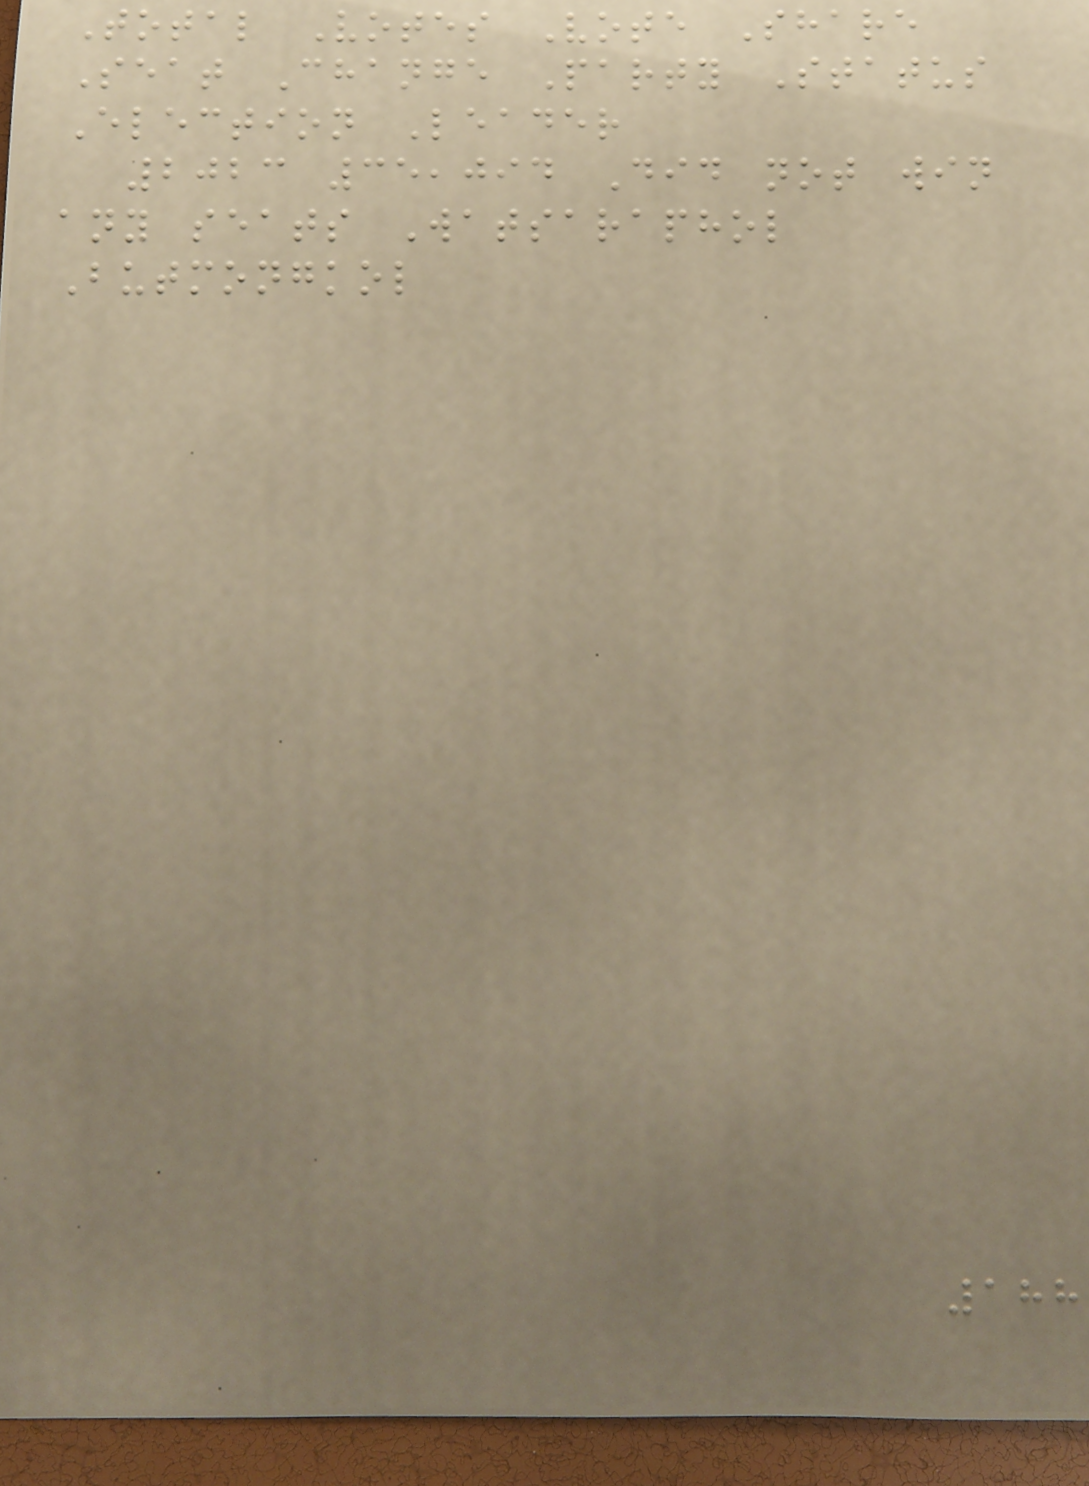Total Votes Vote Share
Seat Change Party Status
Election Leader
2023 35,094 Did not win
any seats Watsaraphol
Butmongkol
188
